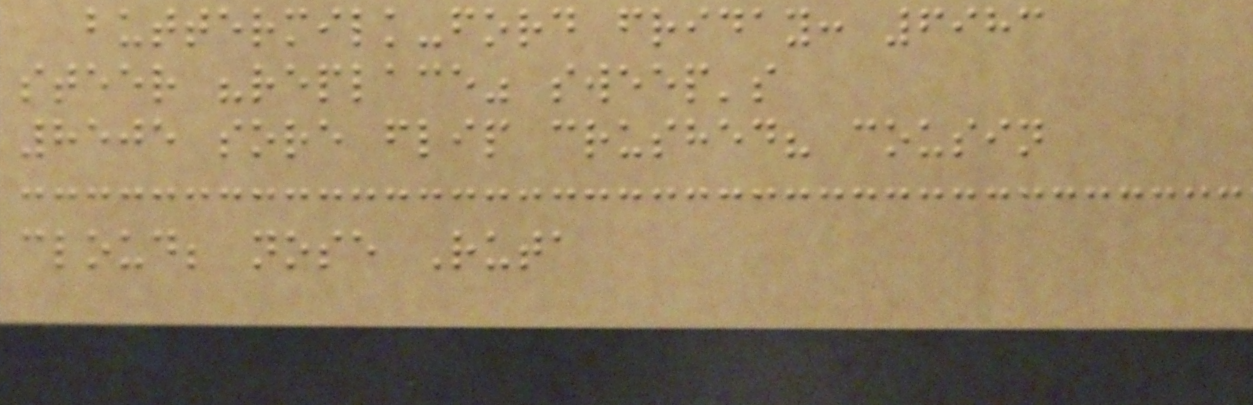buttermilk-ford friday: 6983
steer "replace" sweep's
8505 sore flip crushed? cousin
cloud; nose Ruta
